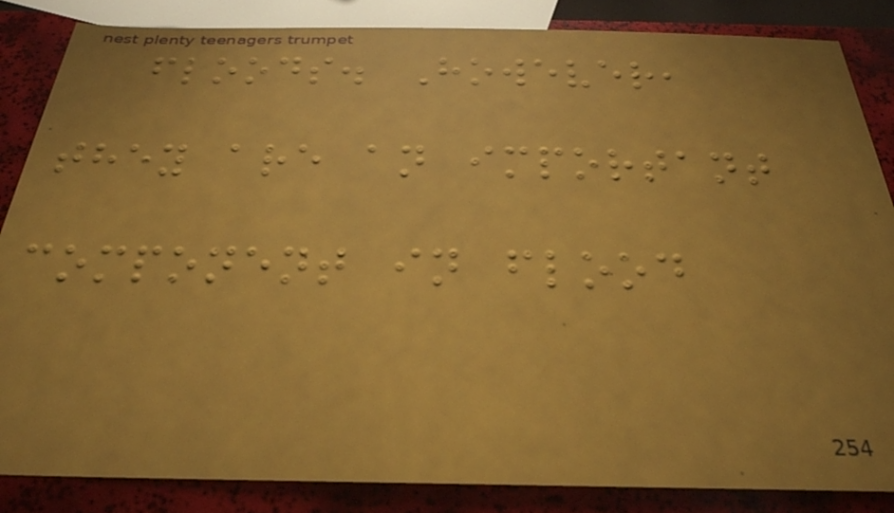floods. However,
they are an important
component in flood
